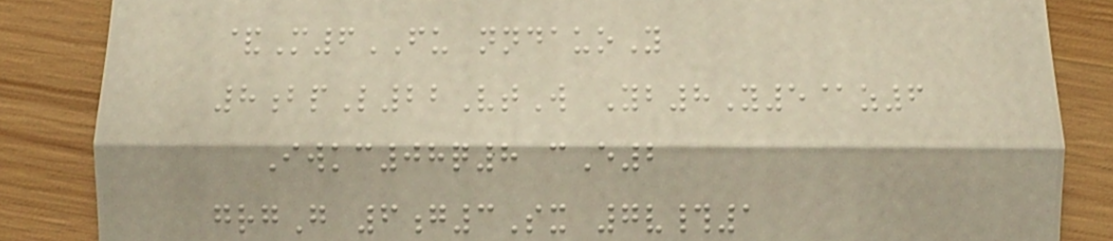&M6FU nndauoY
8bpL22VtW Yb8Y5@z6
Iwkc08q8 cE2
grgG 6g3Sx 7v#1
